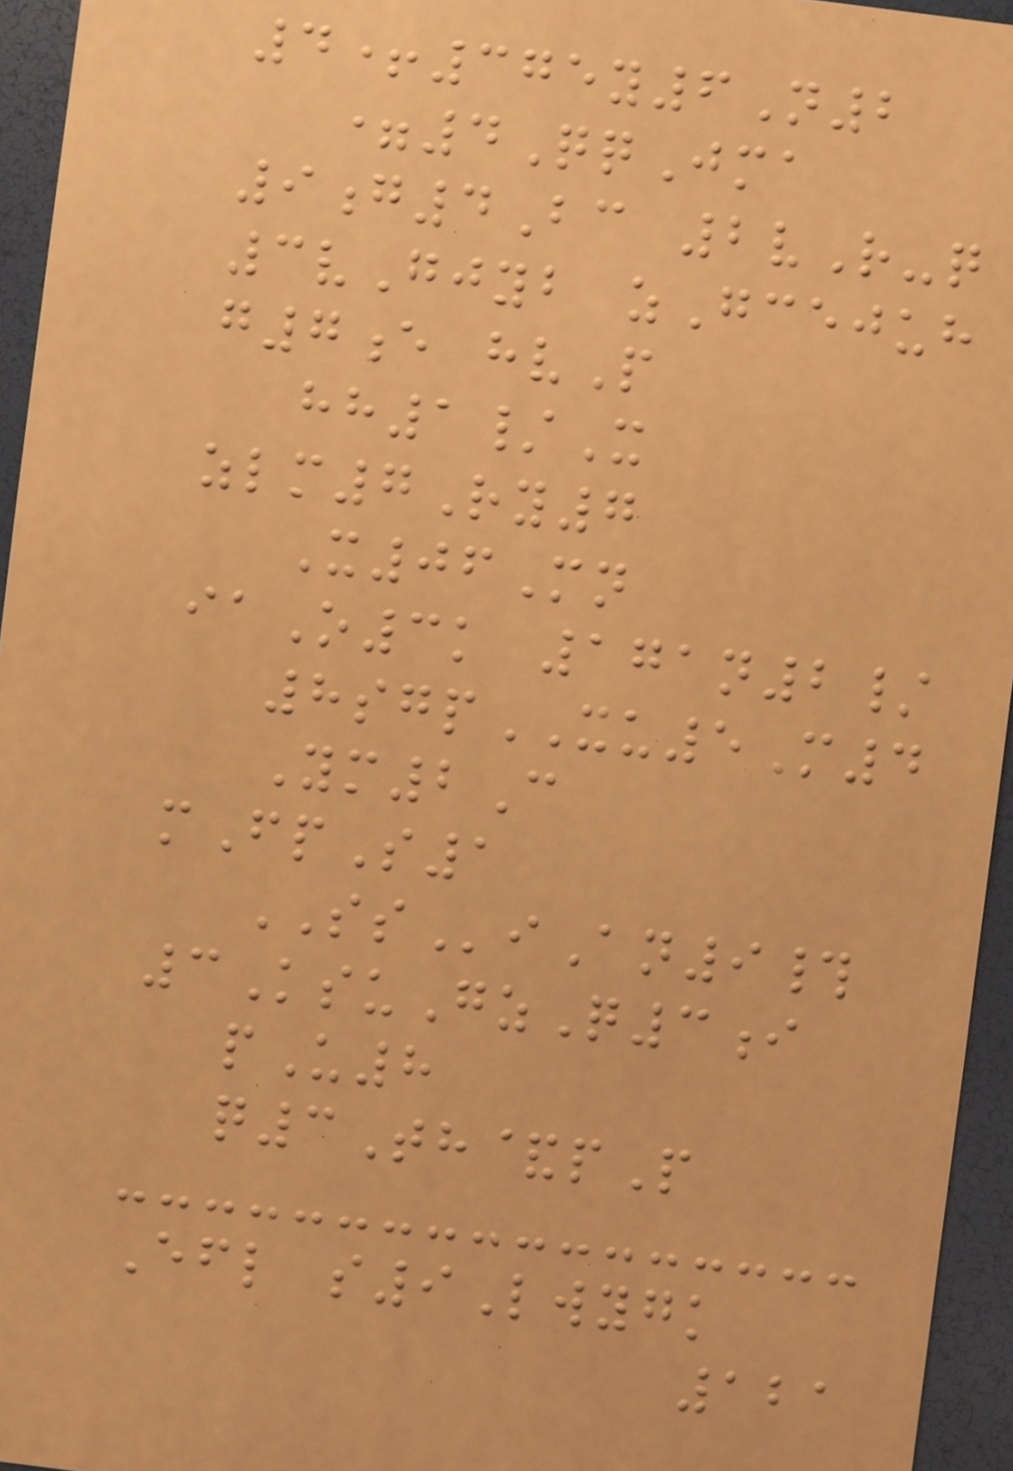4+375y6N2
=4QqJma
9g4Bc 2vR-q
3vGjyb zGcejuh
g7e hvP
hh1/X
zlm7Ry7
X06Mn
iaO3k 171n2/
8sgpXU5M4
Ym2C
mFpS1
SSiAn9#
3KsuGzQ3i
pU8
q3Th&pP
Efl s9Lwygk
121
